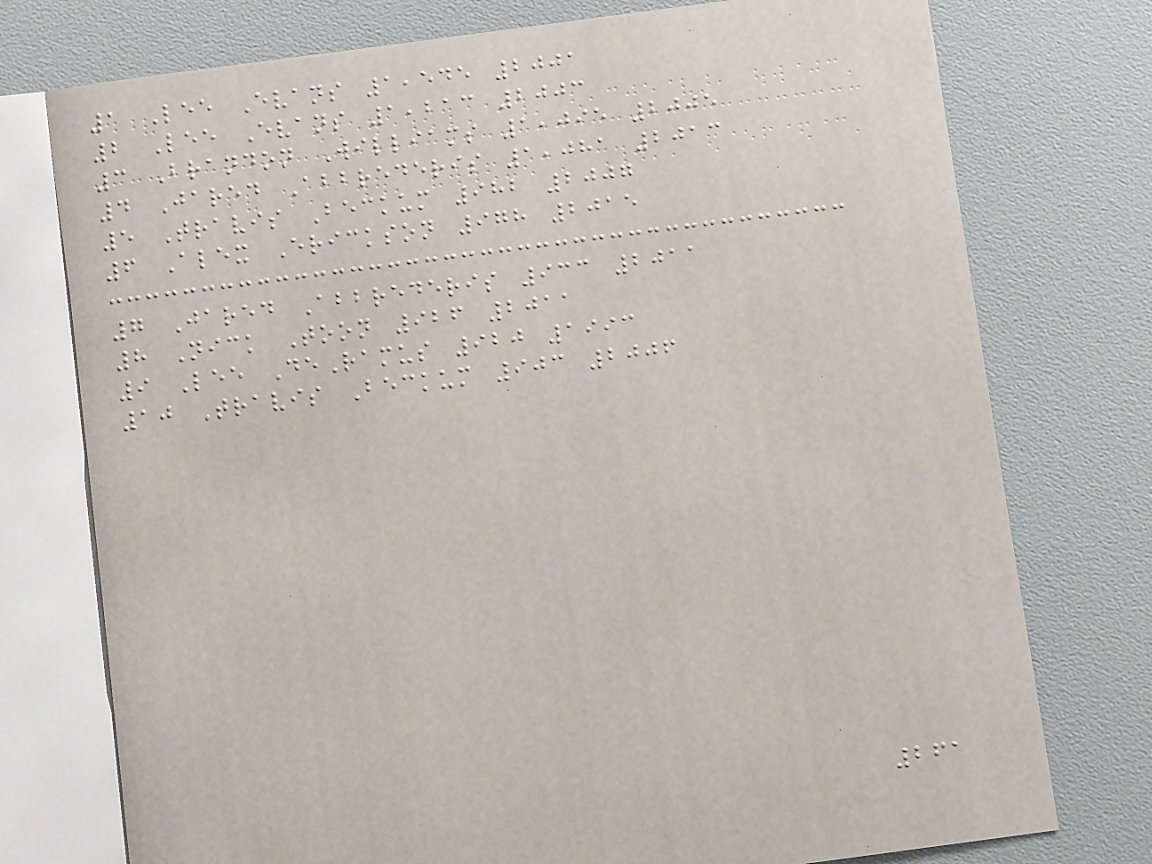1 Lee Evans 1,545 2001
2 Lee Evans 1,213 2003
3 Brandon Williams 1,095 2005
4 Jared Abbrederis 1,081 2013
5 Travis Beckum 982 2007
6 Alex Erickson 978 2015
7 Jared Abbrederis 933 2011
8 Nick Toon 926 2011
9 Lee DeRamus 920 1993
10 Travis Beckum 903 2006
261
